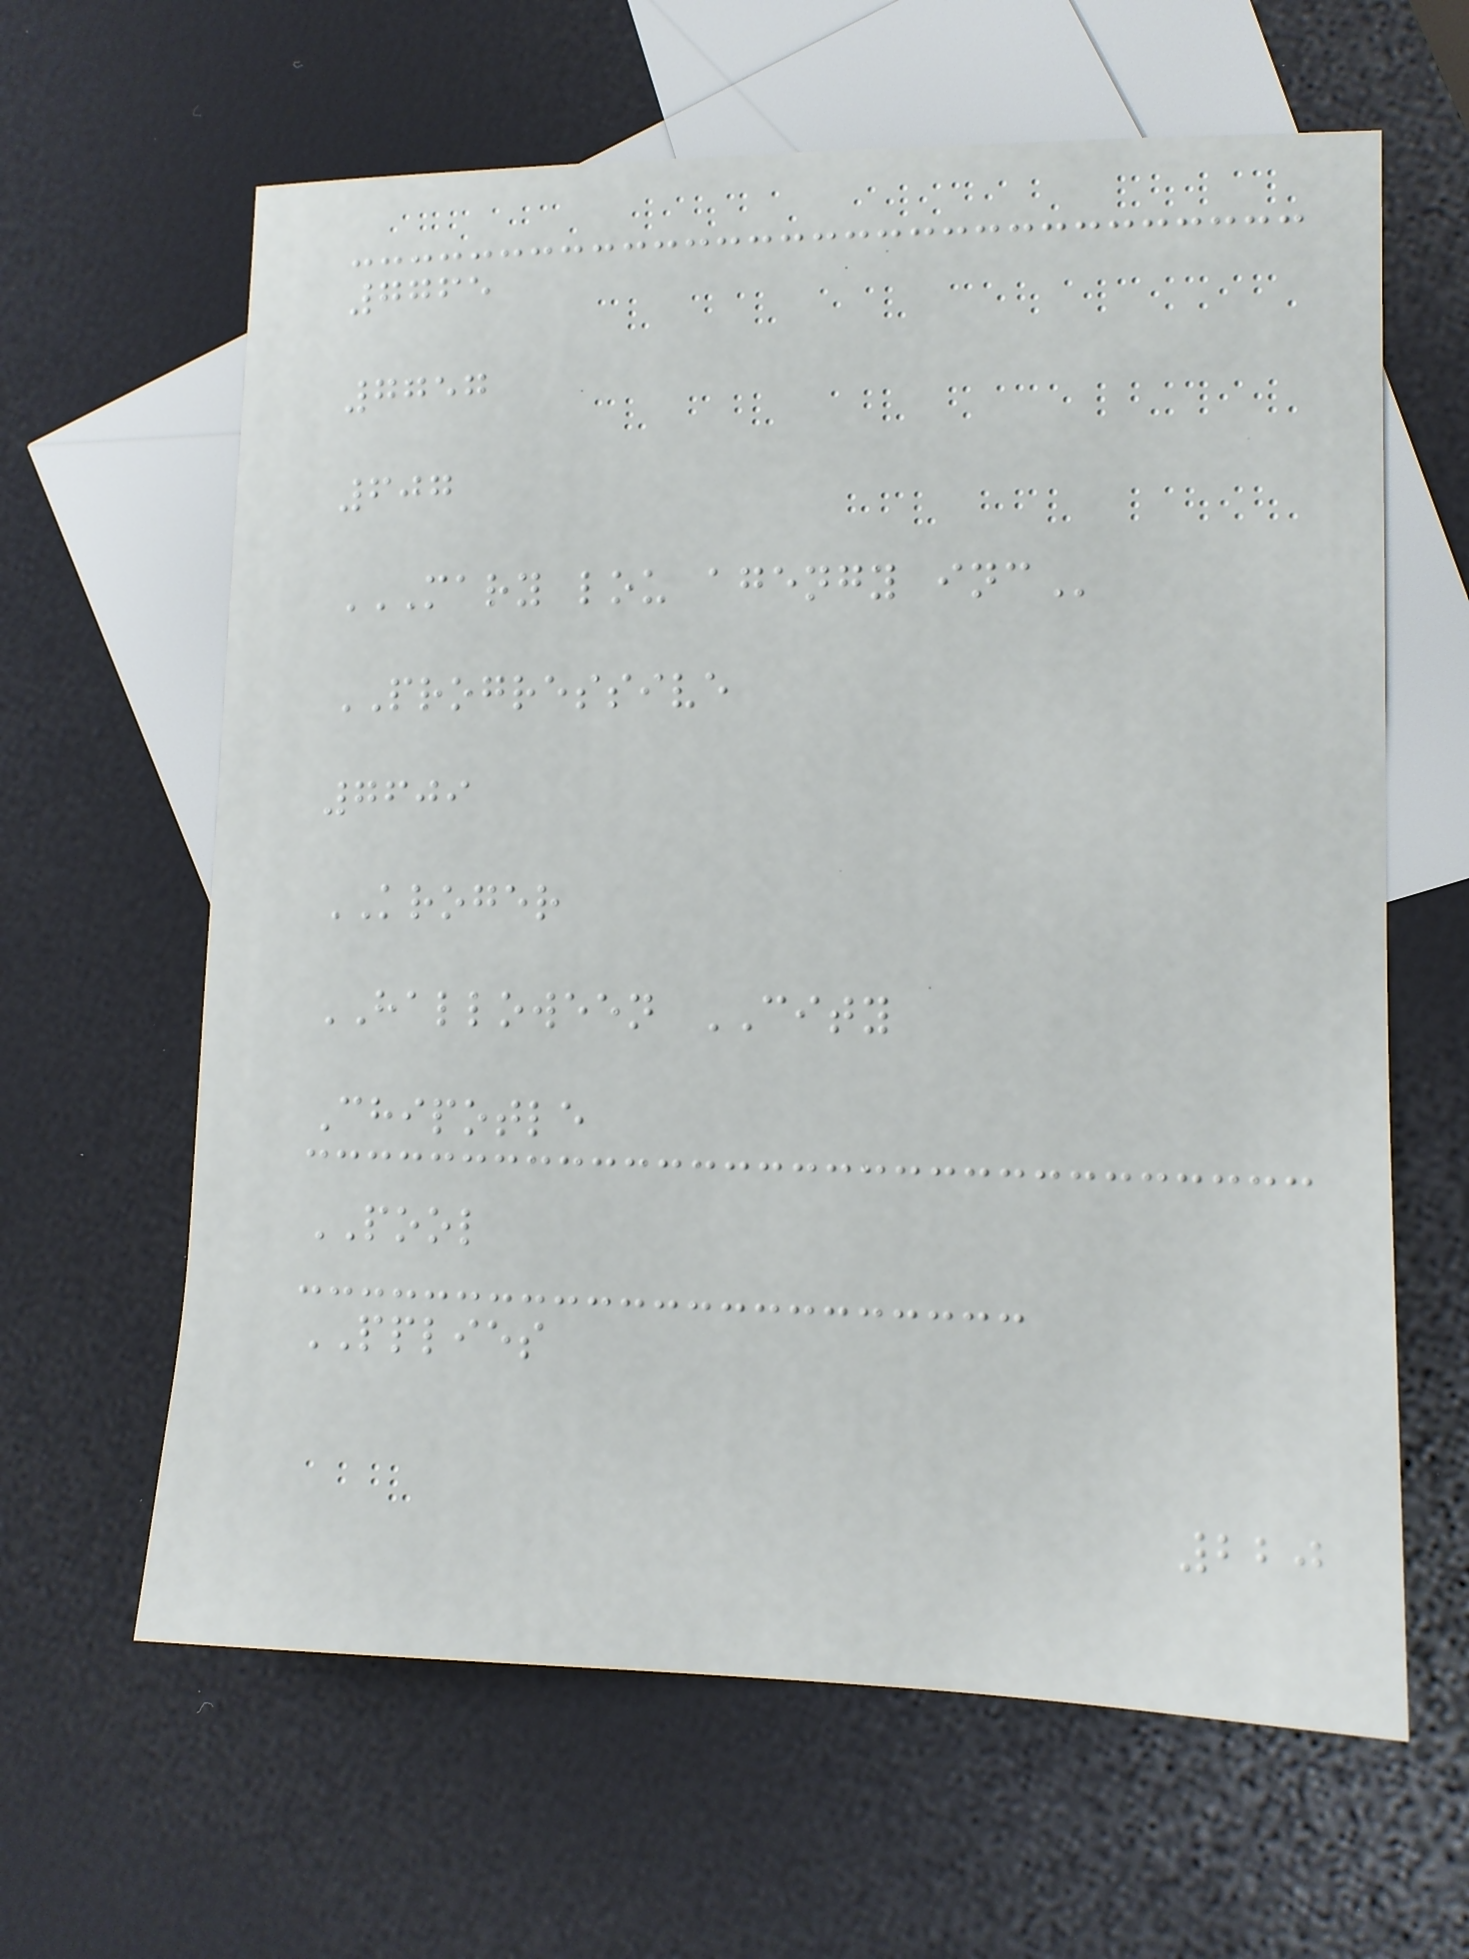7765
7757
607
MARY LOU AGENGY INC
PROGRESSIVE
7609
KROGER
HALLOWEEN CITY
Chipotle
POOL
PPLIES
220
